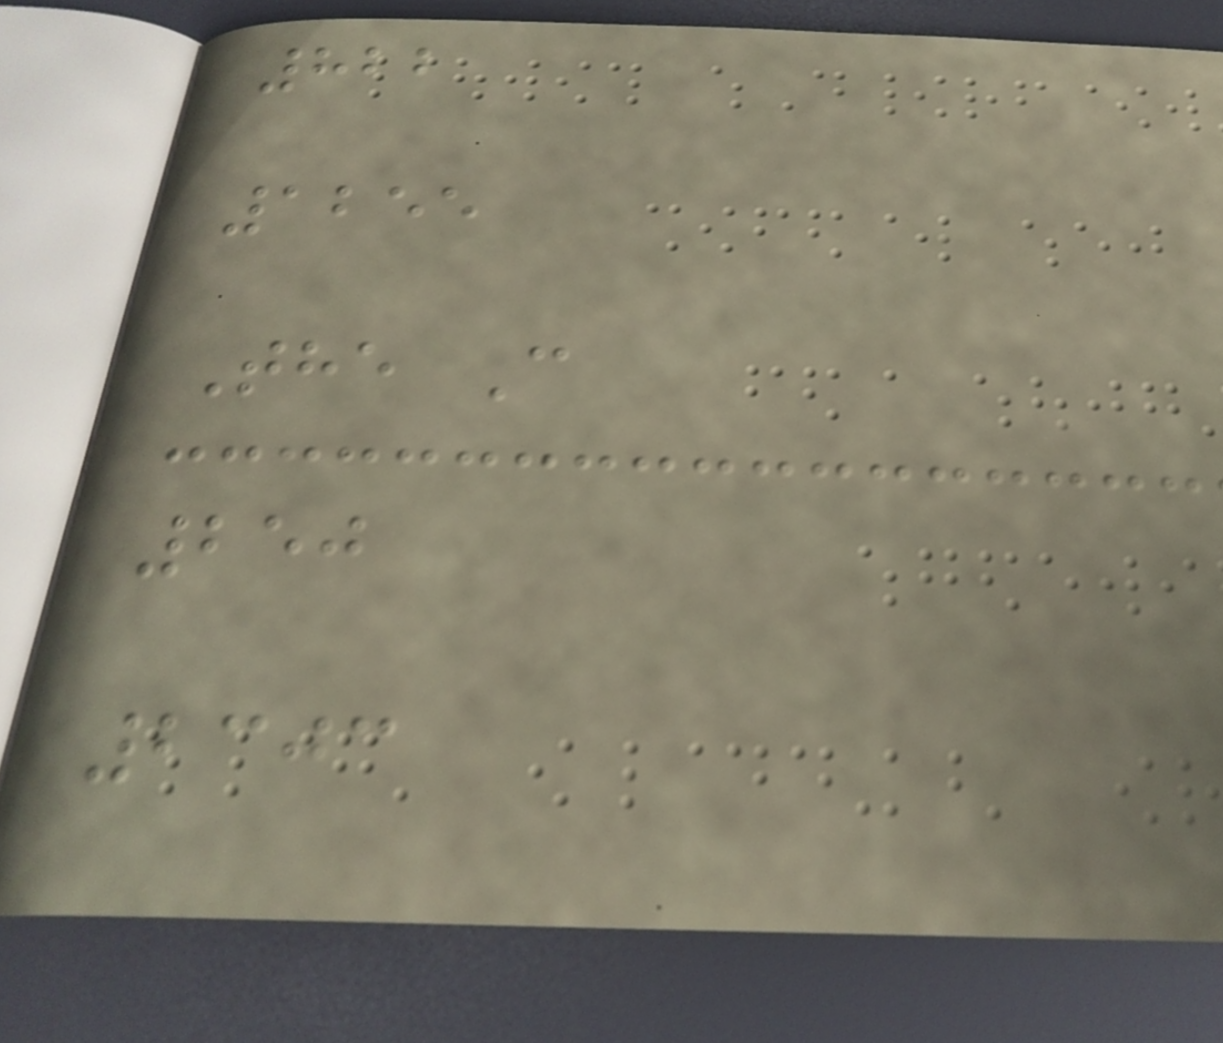822
1255
The C
250
2303
